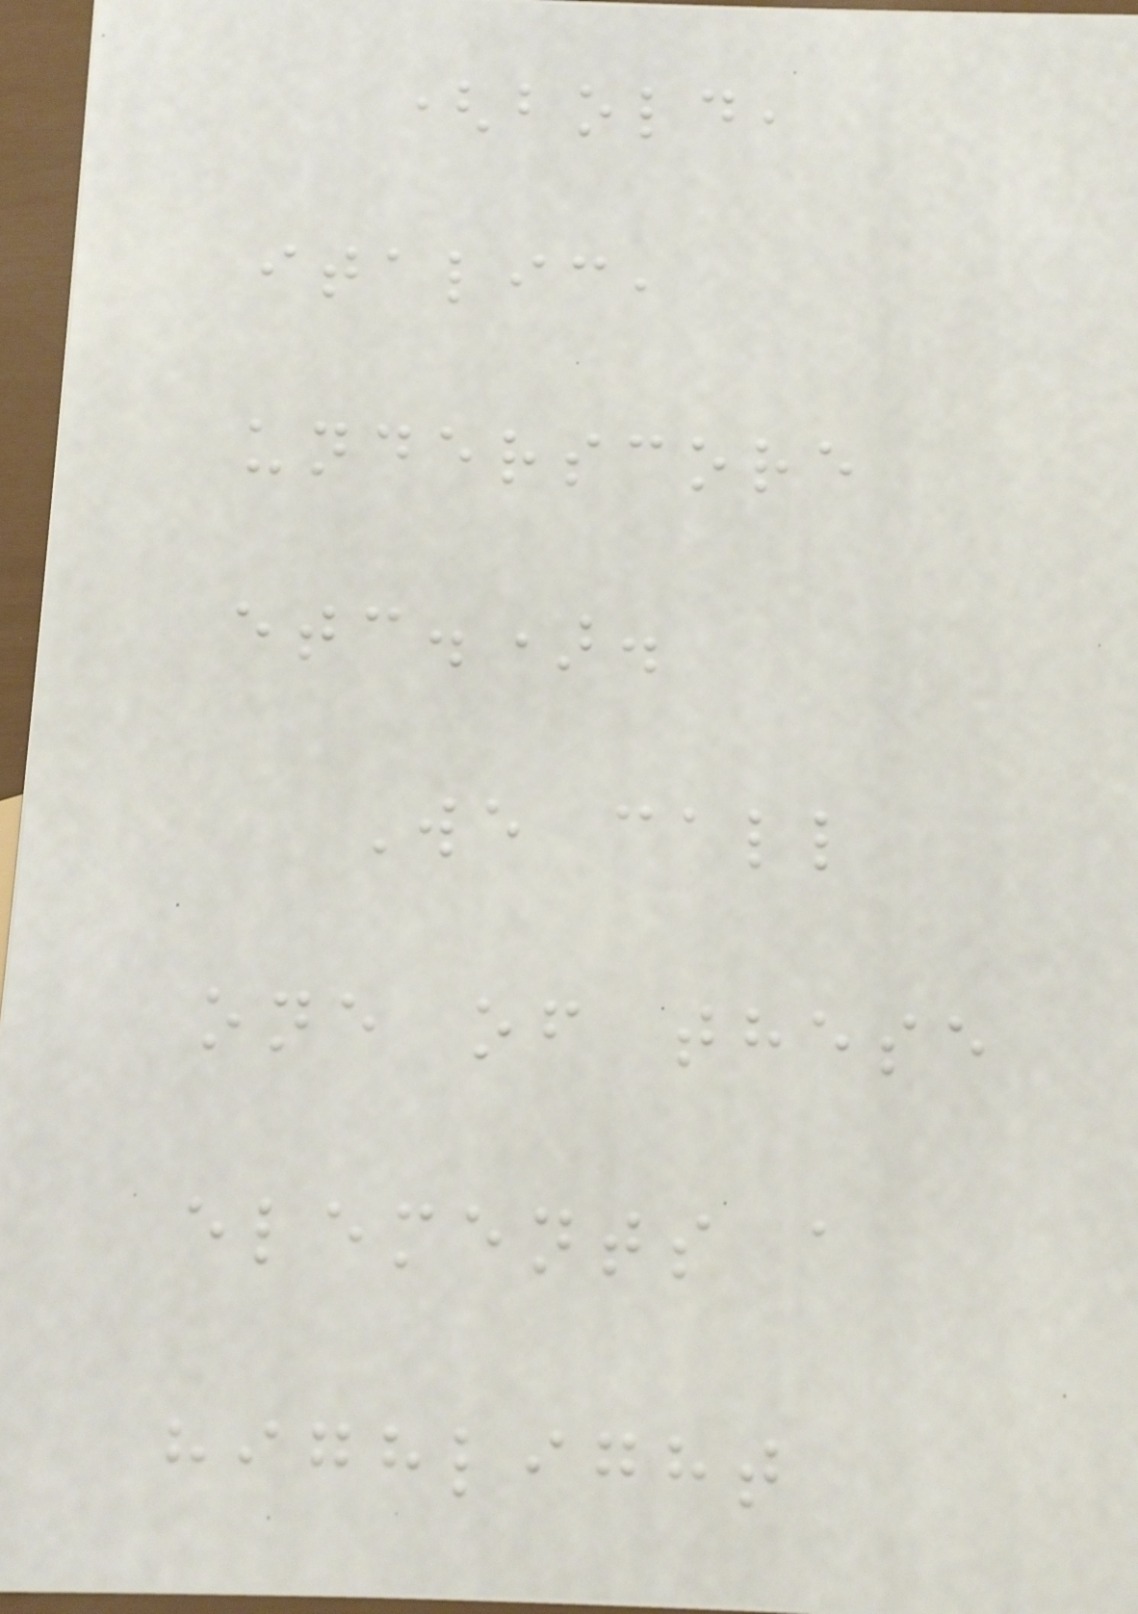(bold,
italic,
underscore
etc.).
We call
one of these
elements a
highlight
